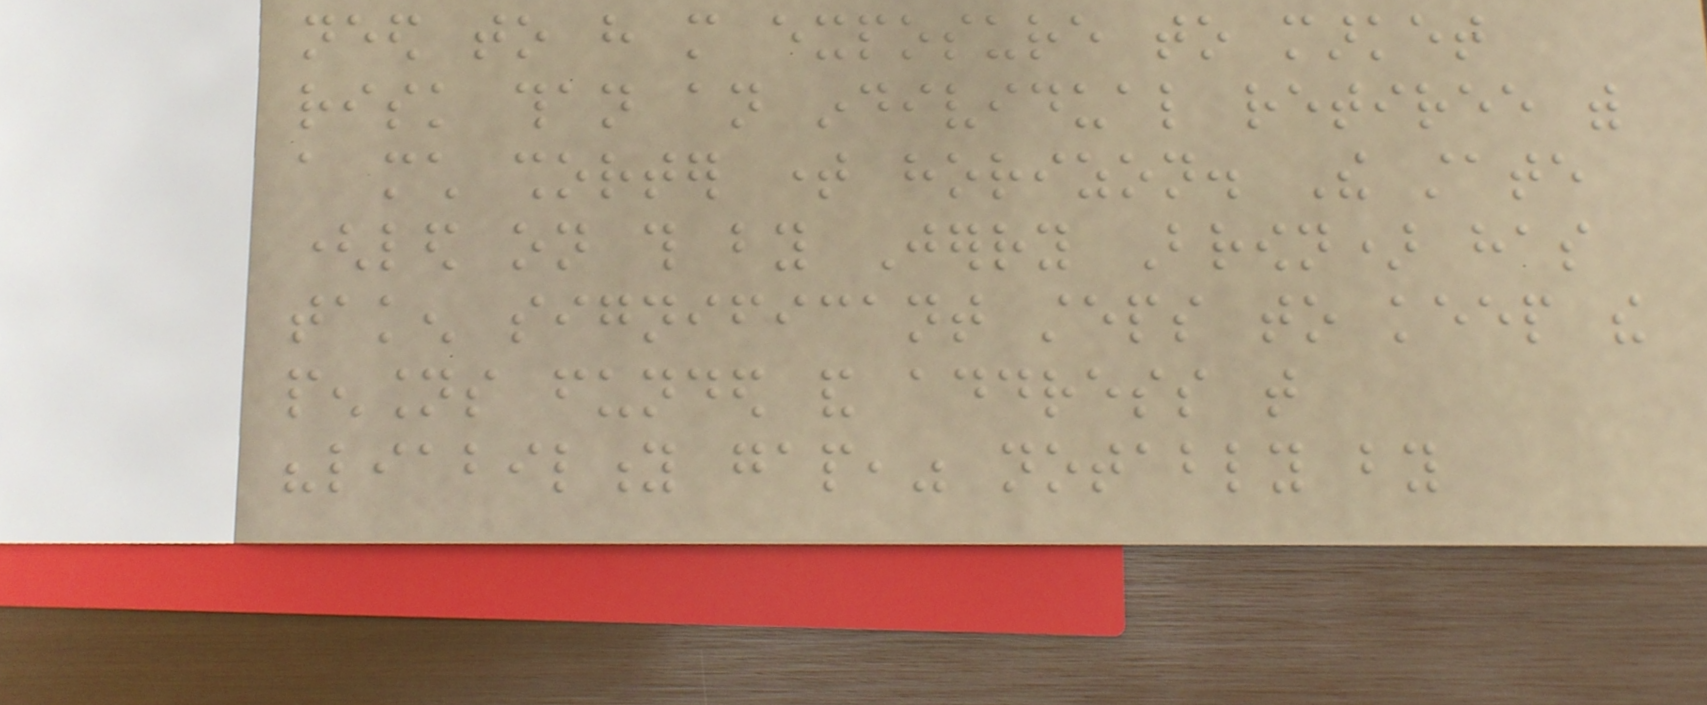need to have more exposure to market
risk than an individual retiree with
a much shorter time horizon. The state
(led on this by Jerry Brown) has
taken significant steps to keep the
pensions funded and address that
"liability gap," notably by
